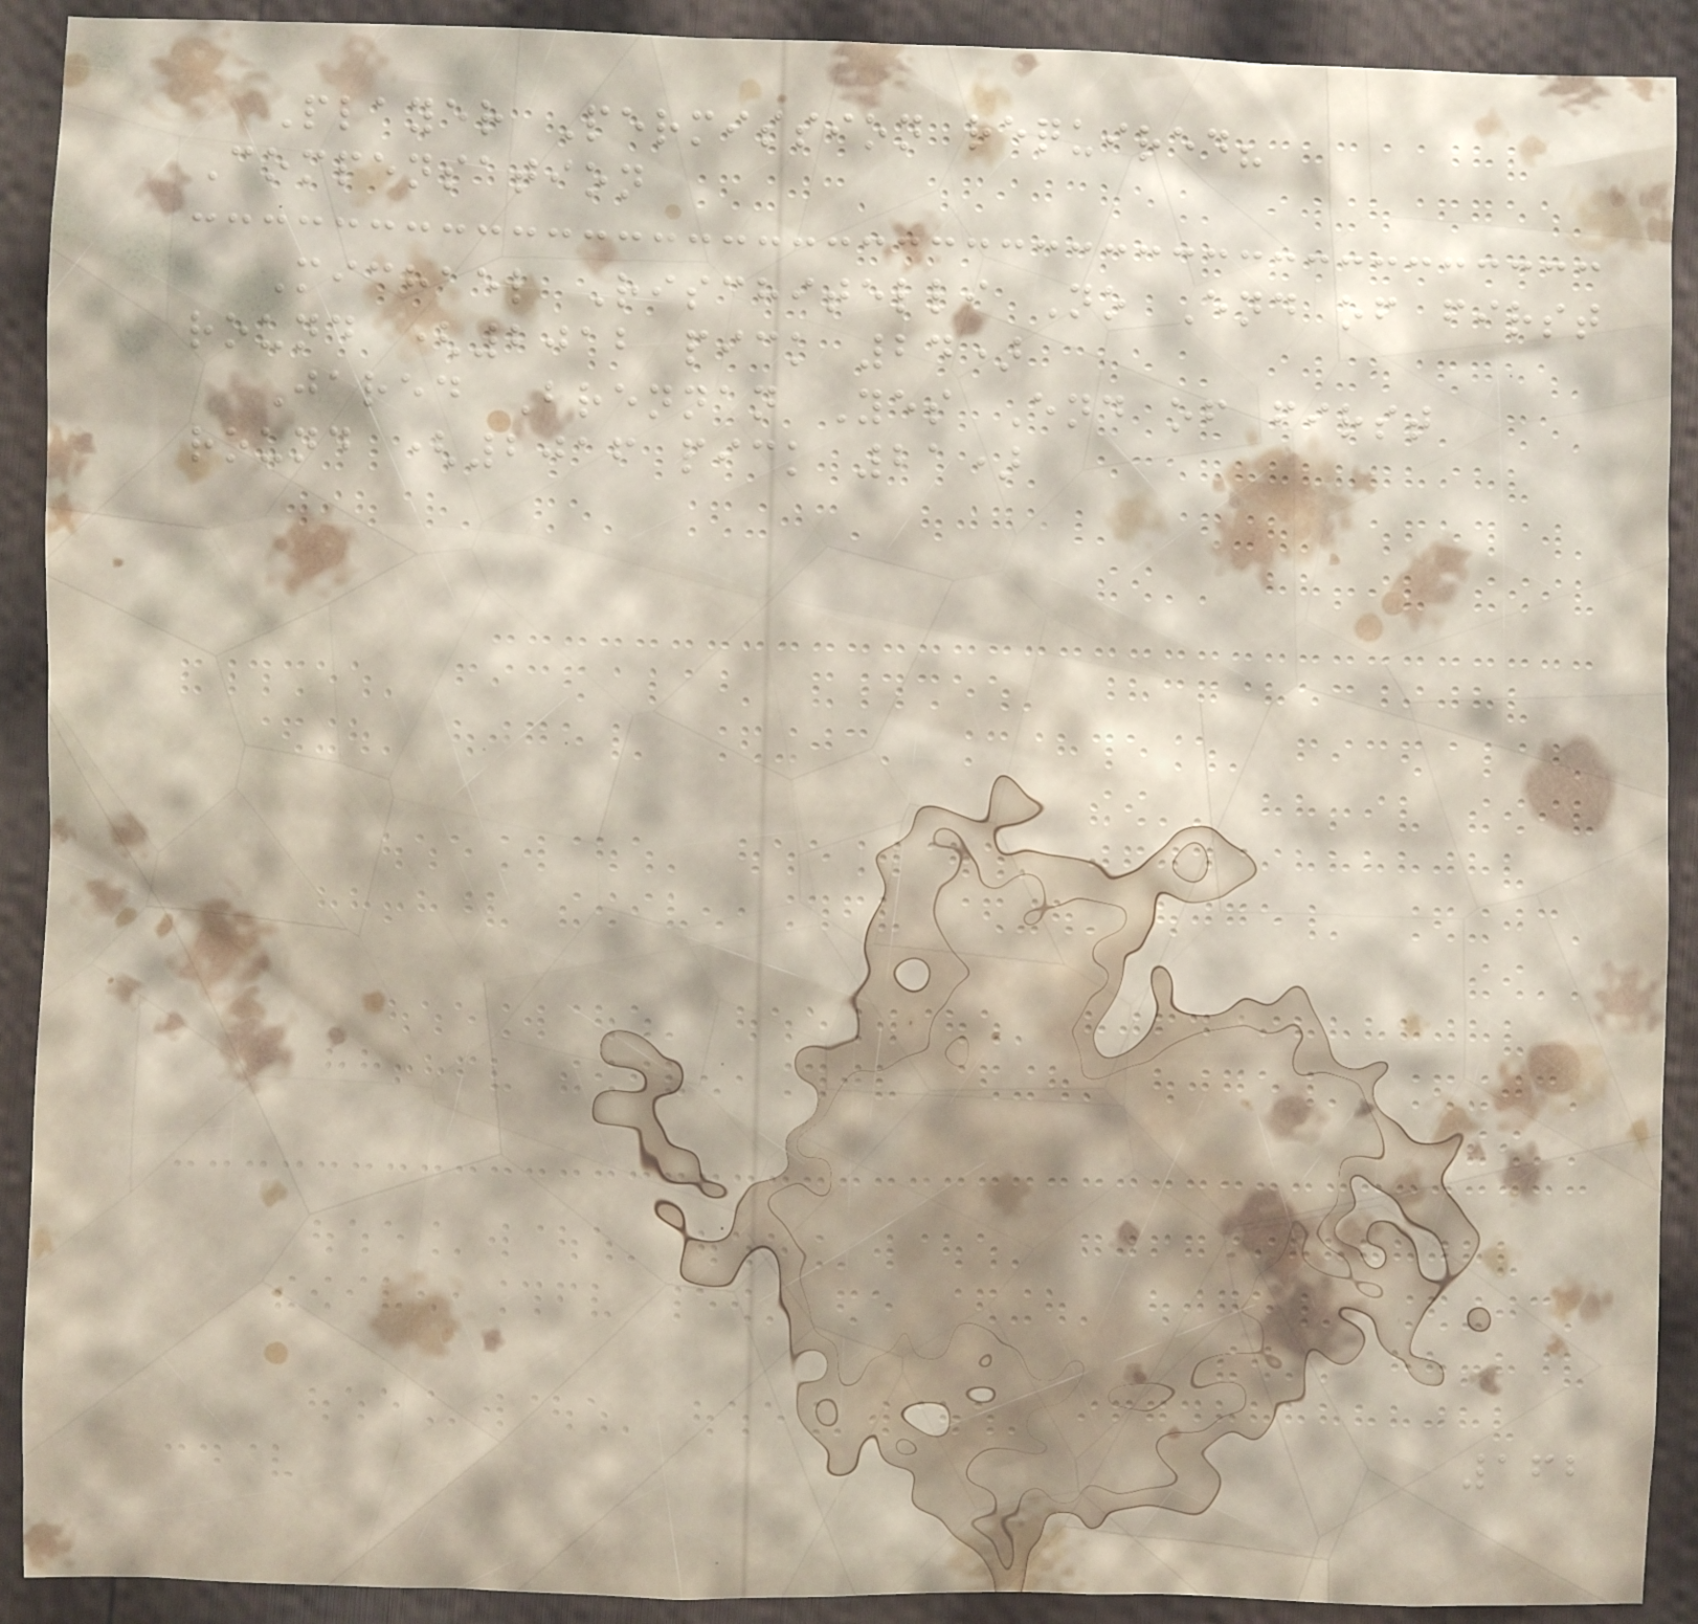Player Permission required?
Compensation
Michael Rischitelli No End of first
round (2012 pick 24)
Jared Brennan Yes End of first
round (2016 pick 21)
162
